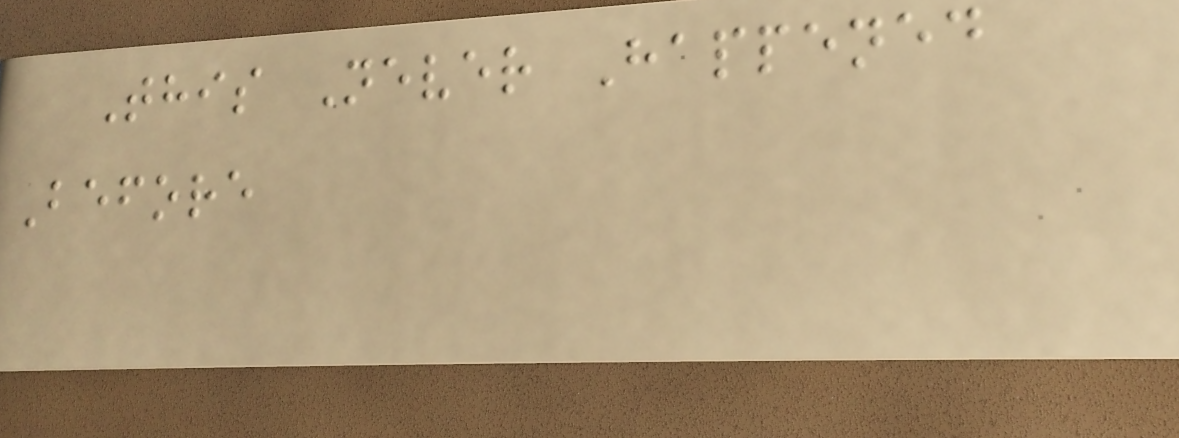This Never Happened
Before
